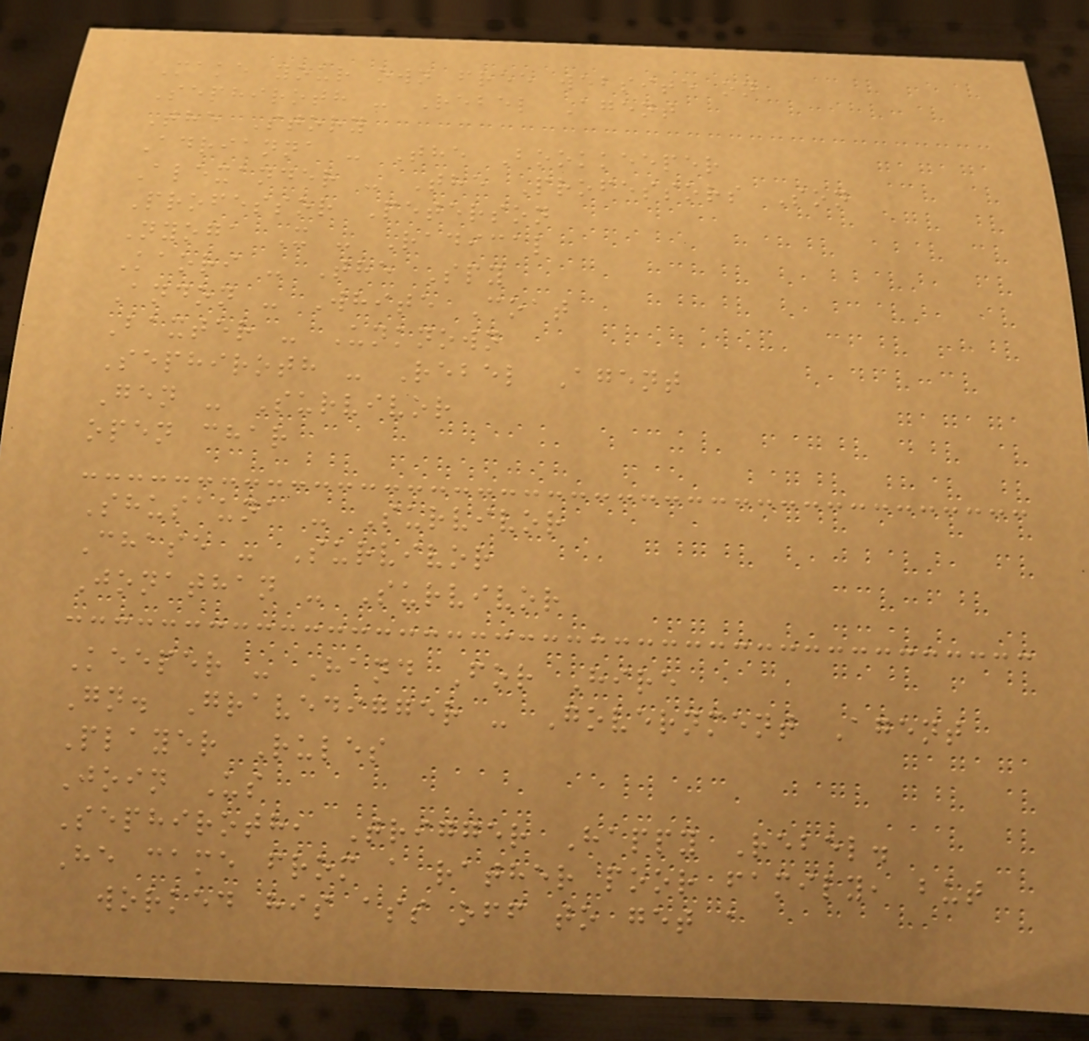Make your own free website on
Sephiroth - Rebel Agent
The Story
Adrianna - The Bookkeeper
Alexander - The Professors Son
Professor Peterson
Nyoga X - Radical
Kaori - The Spy
Andon - White Coat
Baxter - Unknown
Sephiroth - Rebel Agent
Gen - Survivor
open char
Shusauna - Survivor
Chase - Survivor
Jonathan - Survivor
Keeper - Hand For Hire
Gn. Gravedigger - Government Agent
Player Rules
Join Us
Sephiroth, Trigger Happy Rebel.
He came from a rather poor family, but
worked his ass off to get a
